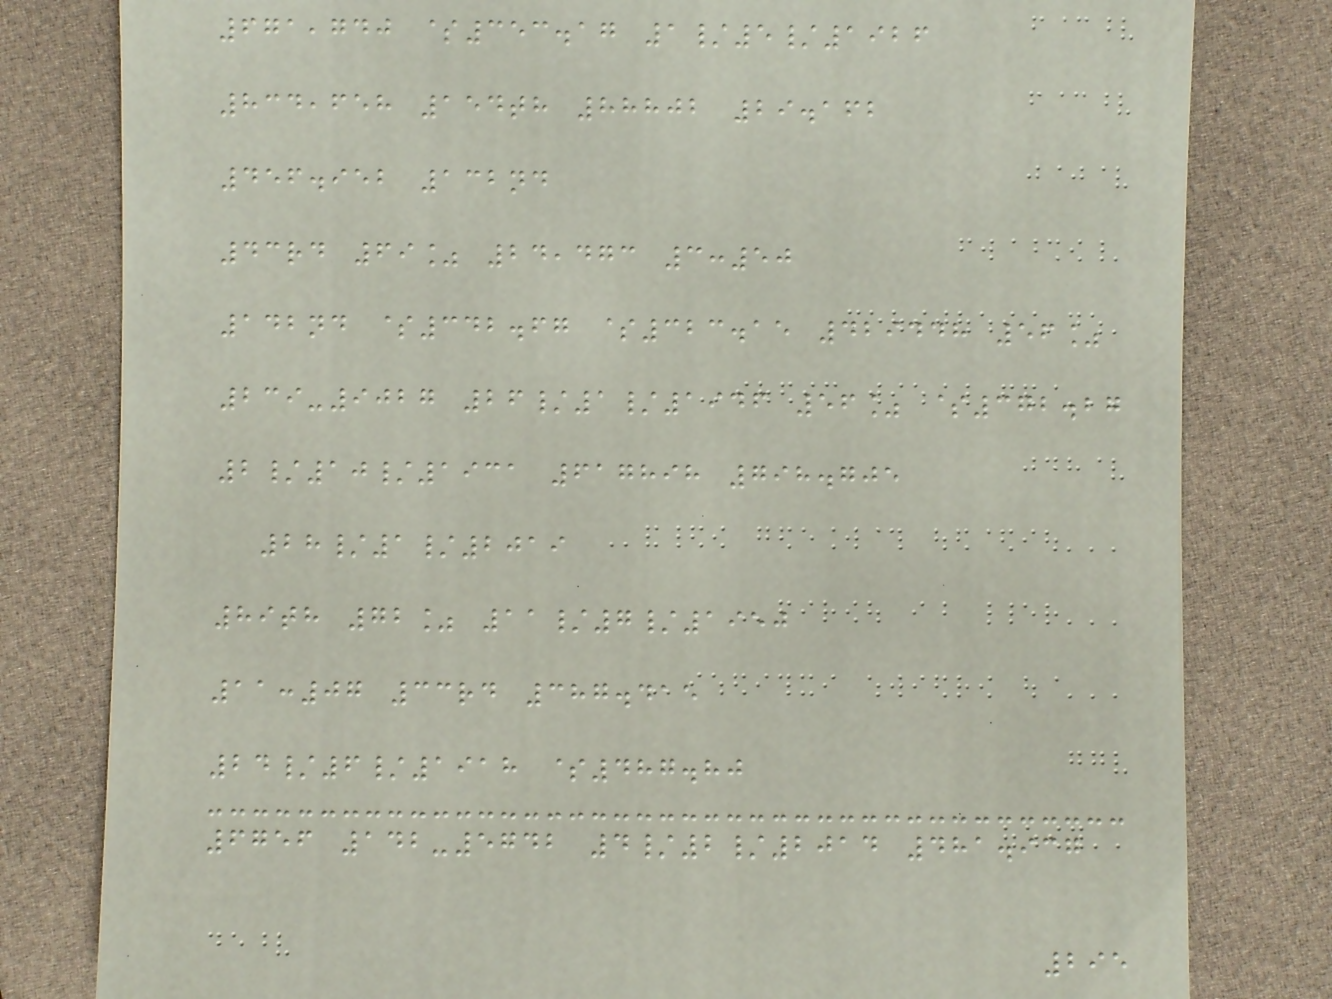671,740 $353.17 1/5/1926
834,658 154th 88802 29.162
456.952 132nd
43rd 69% 24,473 3:50
142nd $342.67 $323.15 429448 56%
239-9027 26/1/1946 56% $372.27
2/10/1931 617898 798.705
28/1/2019
89th 72% 11/7/1950
11:07 33rd 387.415
24/6/1918 $487.80
6756 142-5742 4/2/2014 481.937
295
